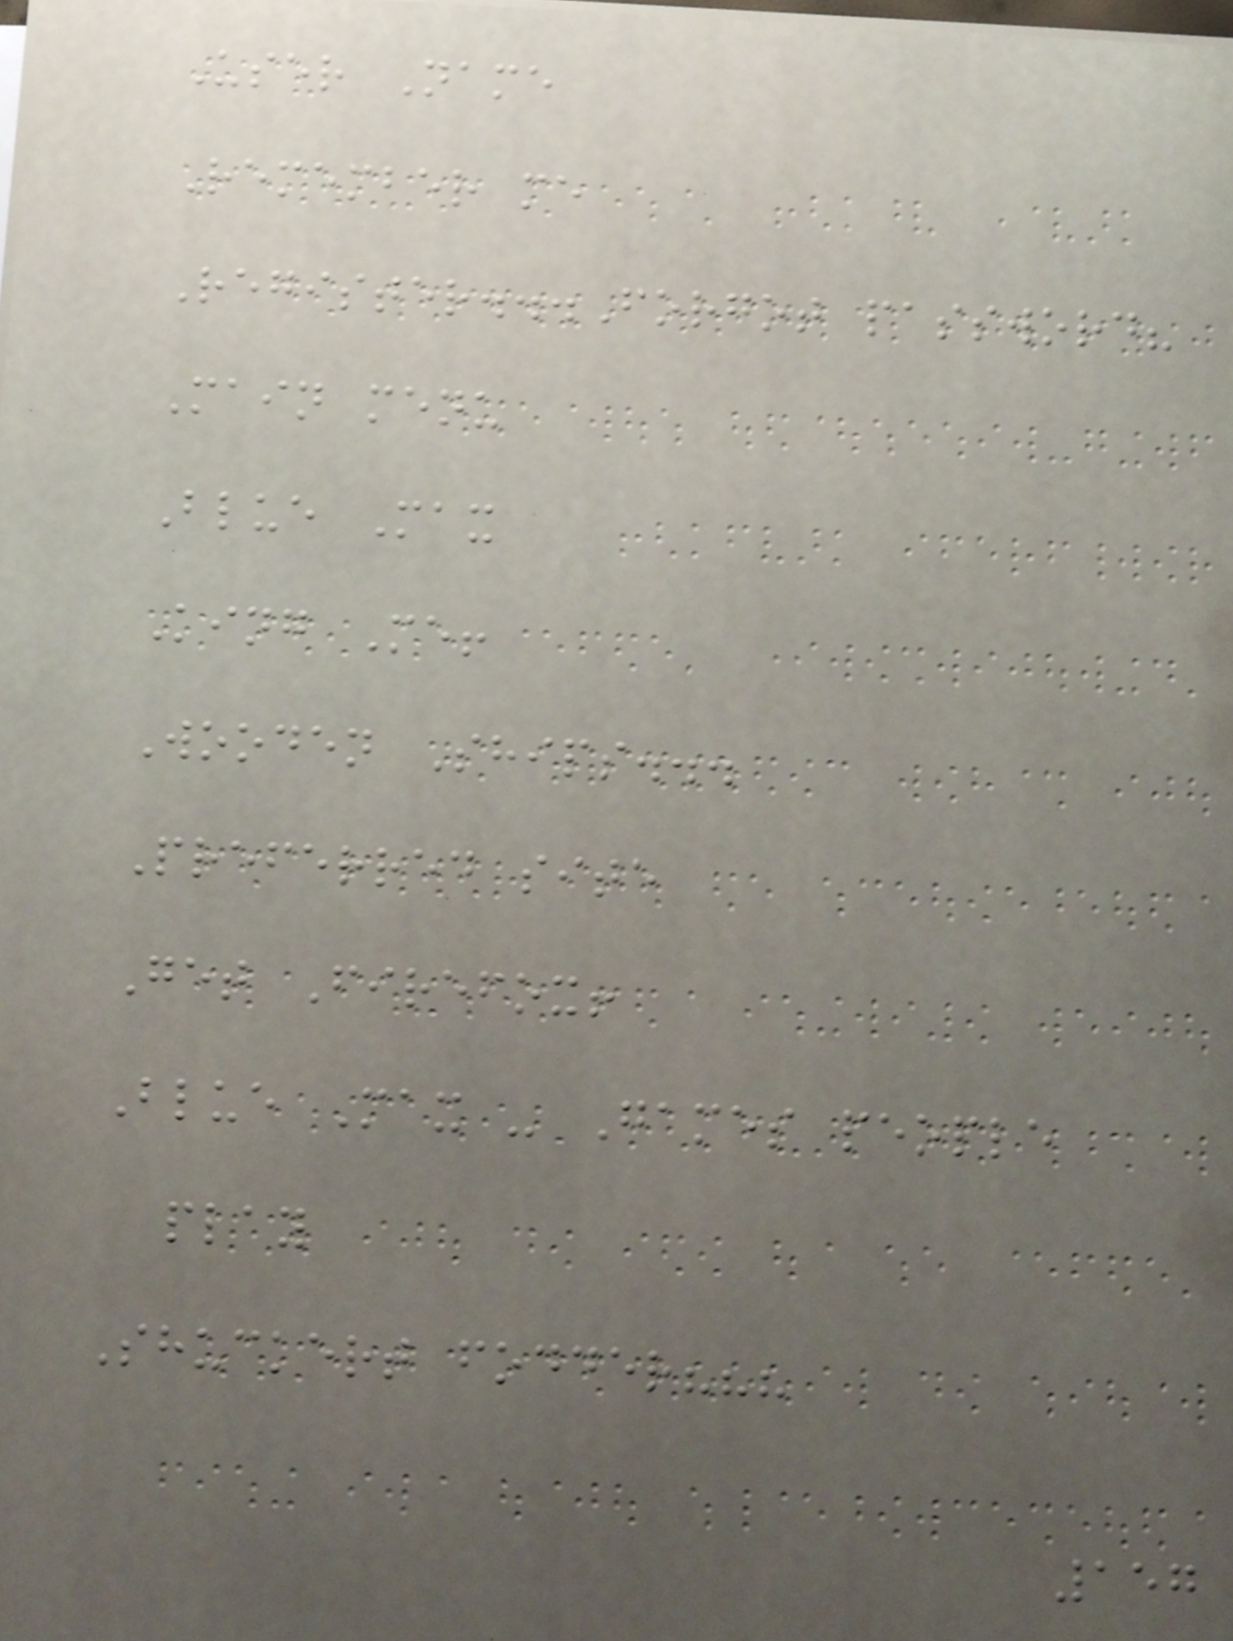User Name
Remember me
Register...Forgot password?
Main menu
Blue Max
King Me!
Wooden Ships...
Preferred site
Get Firefox!
Blue Max - Games people
play
Shuckert fodder???
157
